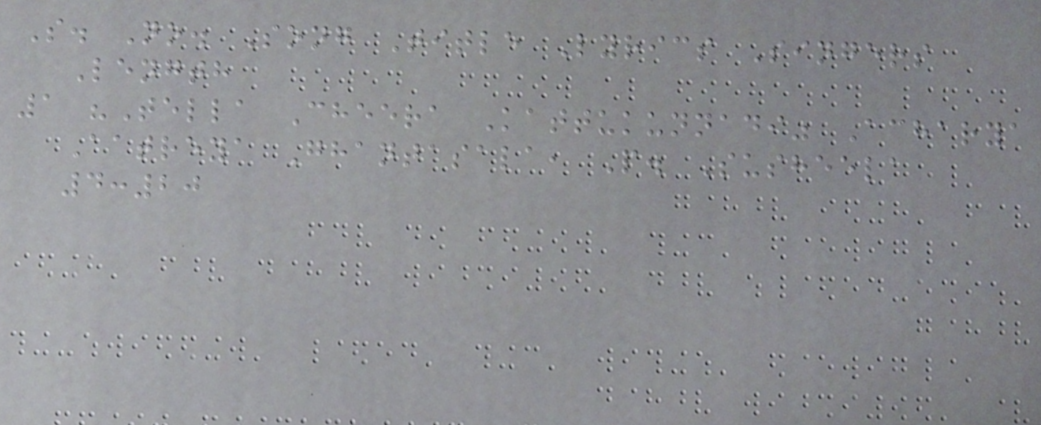S. No. Song Title Lyrics Singers
Length
1 "Tella Cheera Kattukunnadi" Acharya
Aatreya Ghantasala, P. Susheela
4:20
